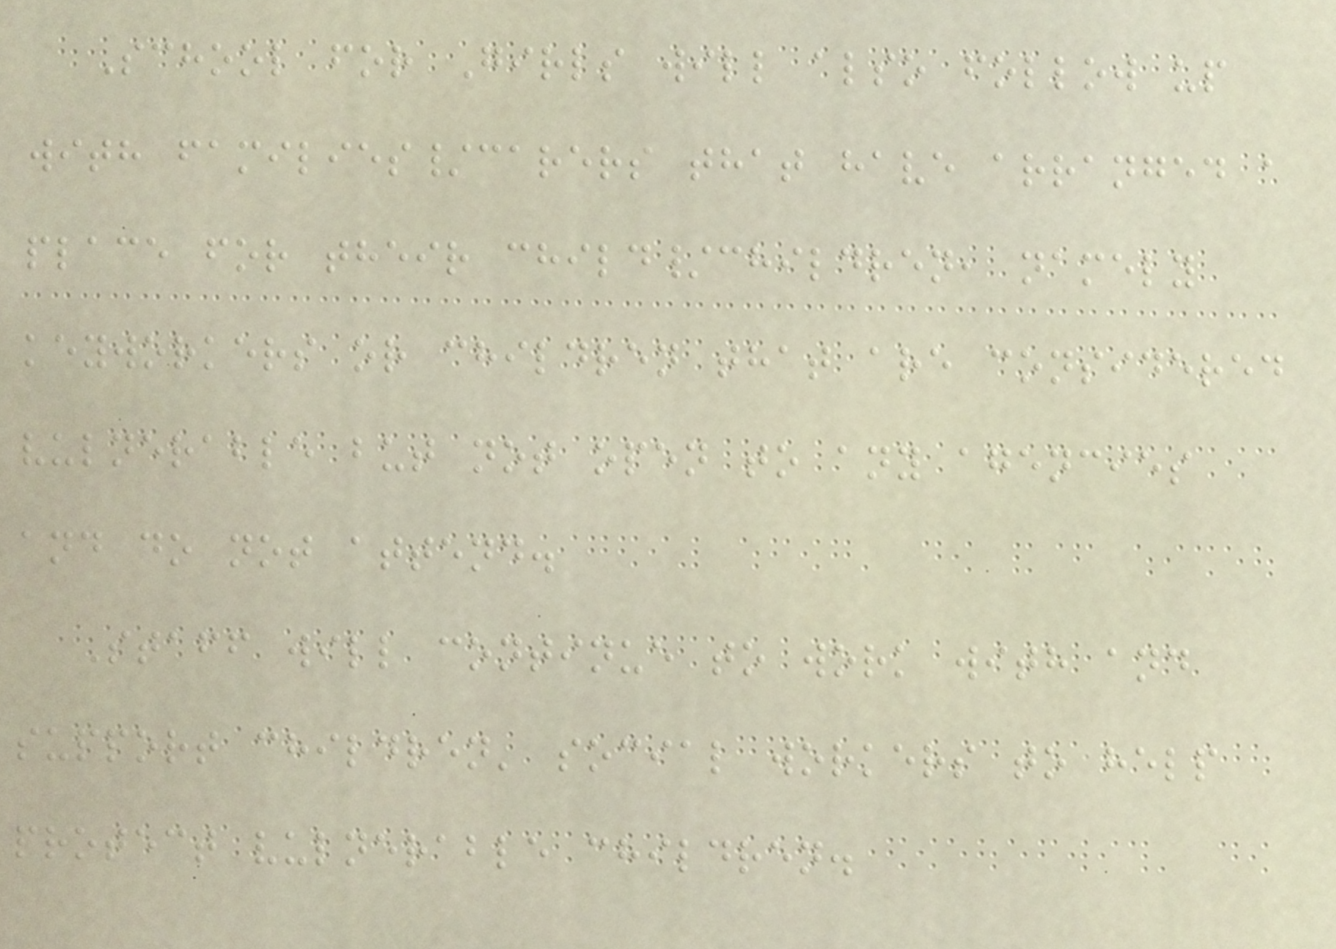School for Girls will also follow up
with families/carers that have arranged a
place for their child/children, namely
keyworkers or children that are considered
vulnerable but not open to any agencies
and do not attend.
Staff will continue to work with and
support children' social workers to help
protect vulnerable children.
